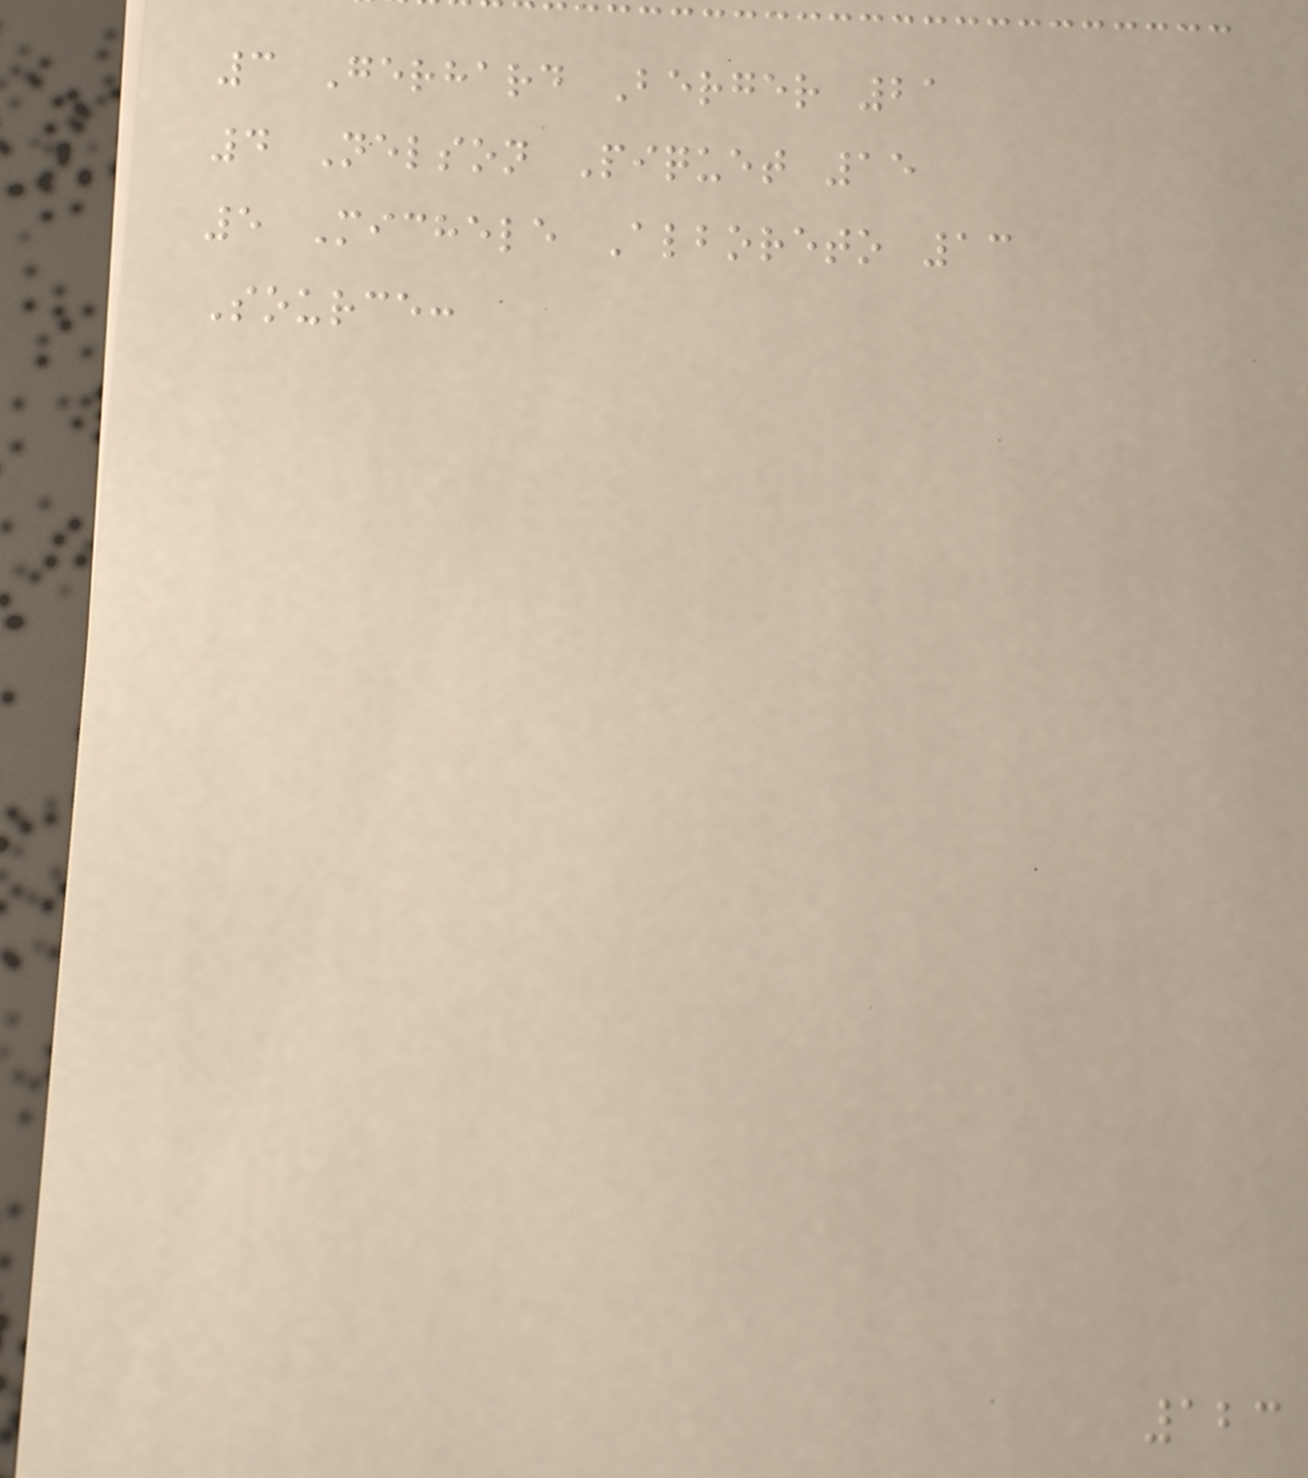3 Gerhard Berger 21
4 Nelson Piquet 15
5 Michele Alboreto 13
Source:
123
